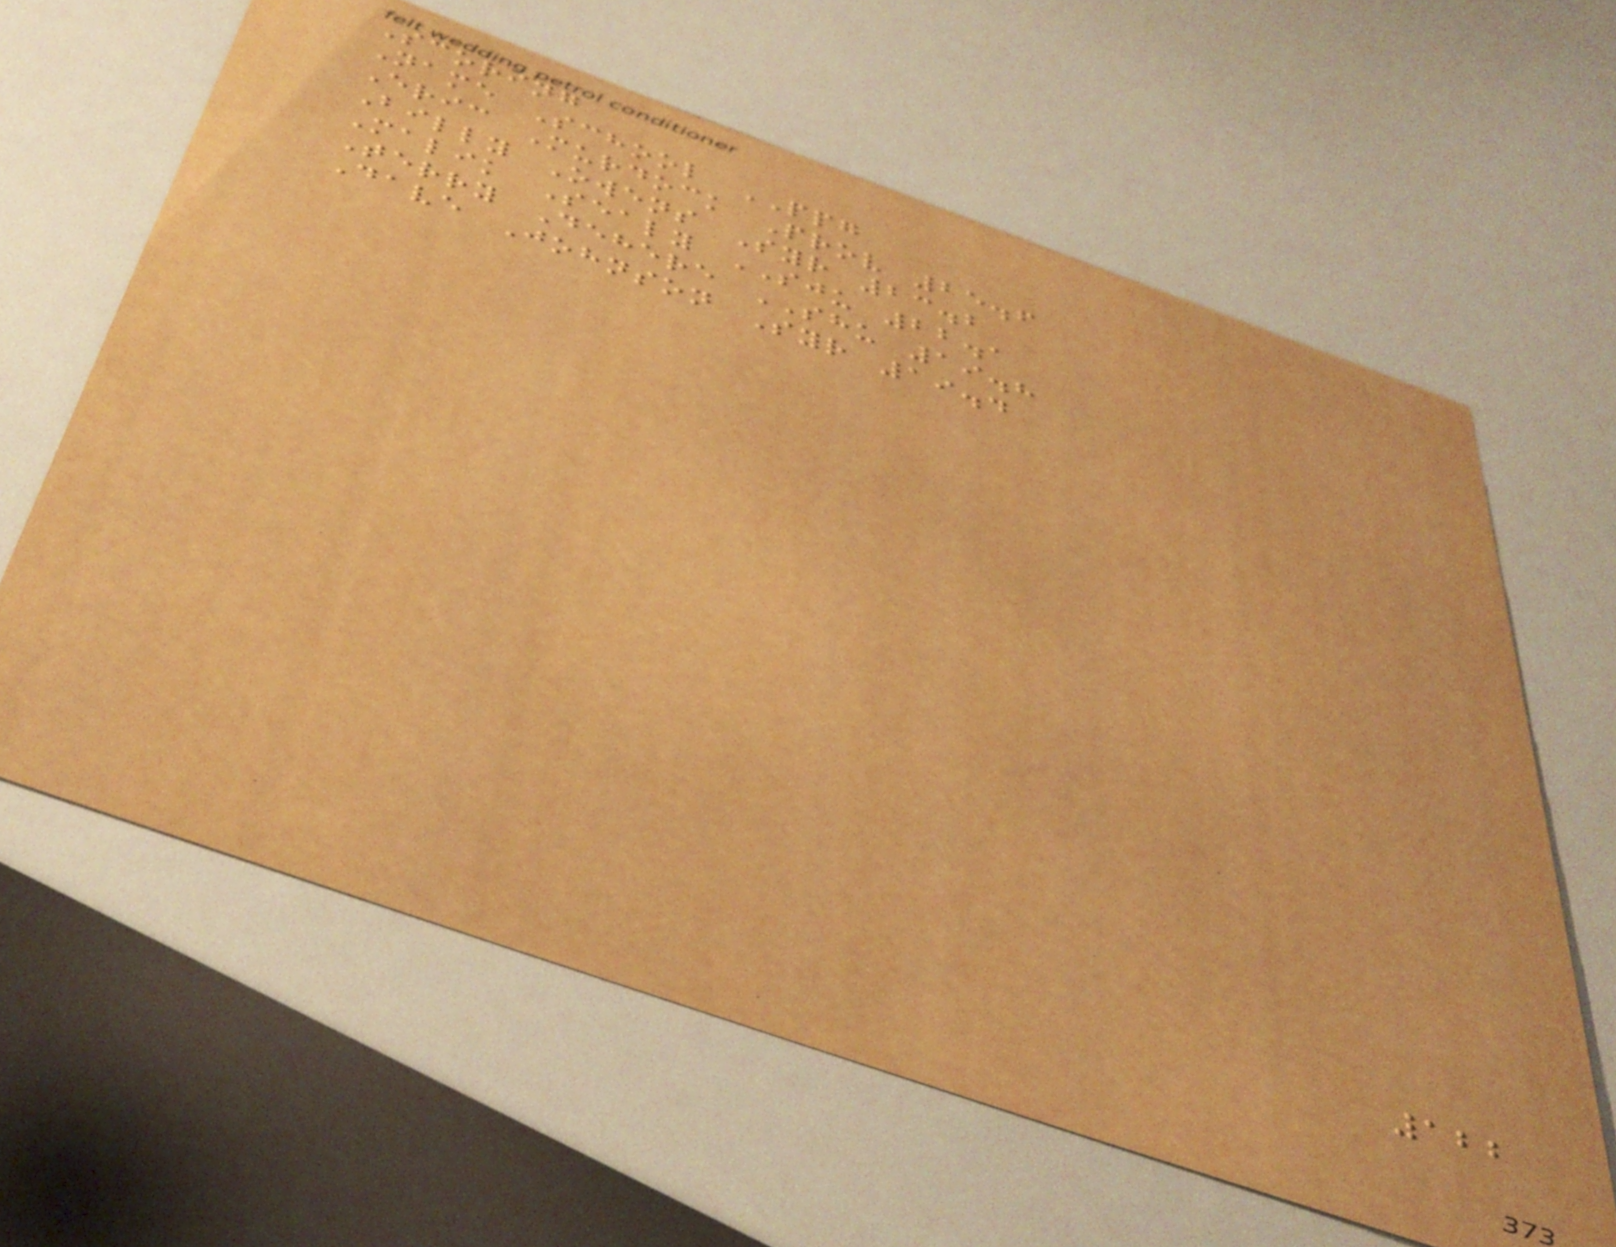Scoring
Name School PPG
Eric Murdock Prov 25.6
Billy Owens Syr 23.2
Malik Sealy SJU 22.1
Terry Dehere SHU 19.8
Dave Johnson Syr 19.4
122
